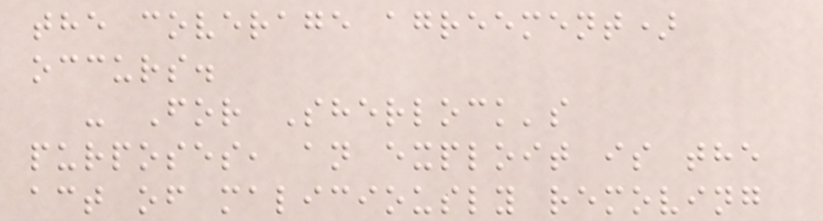the coverage agreement)
occurs.
- For Sherlock's
purposes, an exploit is the
act of maliciously removing
